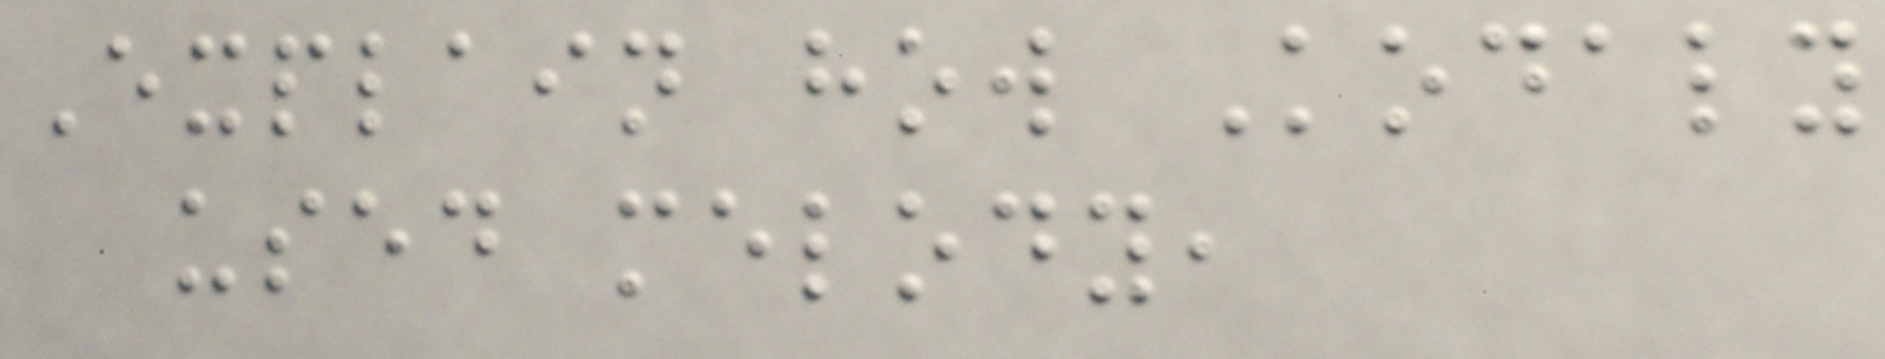Explain how Kodaly
used melody,
